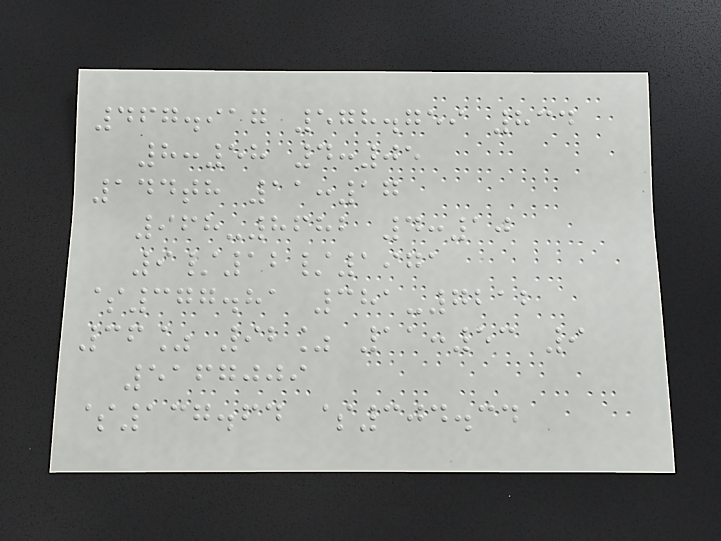467.917 578.759 834
8:58 4:05
144th 11:17
968-8682 4:10
9/12/1971
$377.81 381-7212
36% 92% 11:53 9
5167009
$137.64 $304.34
